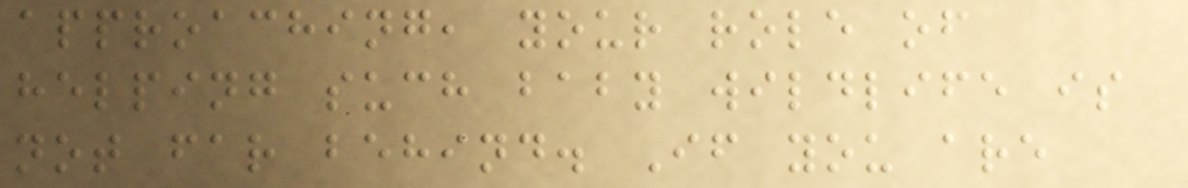approaching, your role of
helping such baby wildlife is
not far behind. If you are
